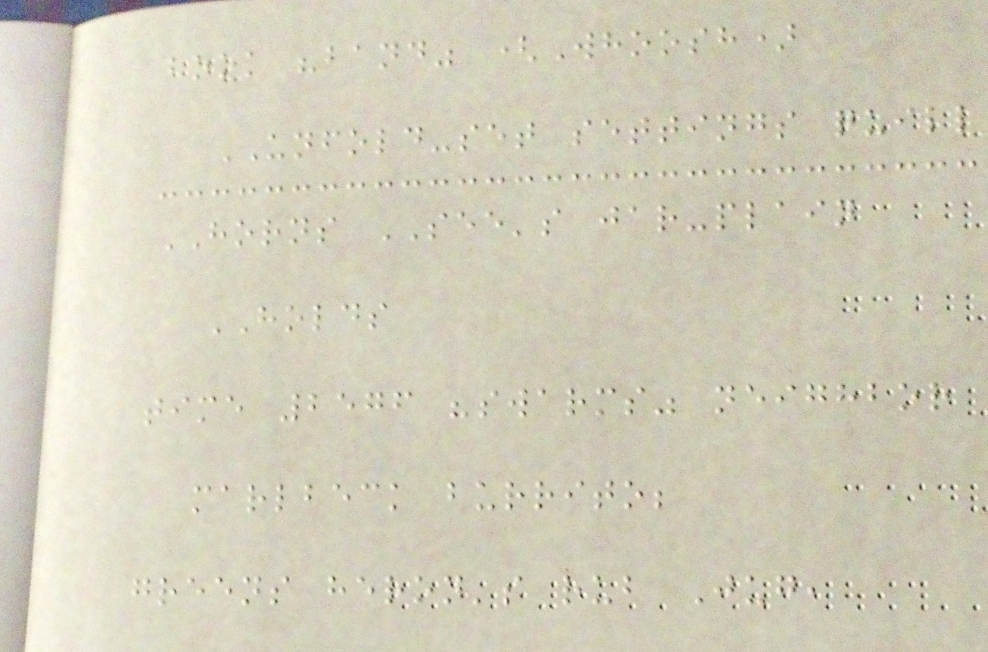book "band" (Whoosh)
UNFOLD-set settings quill
HORNS SEE's jar-plain
HOLDS
time 2576 "swarms" neighbor
marlbeck burrito;
greens heron's rub Jug,
